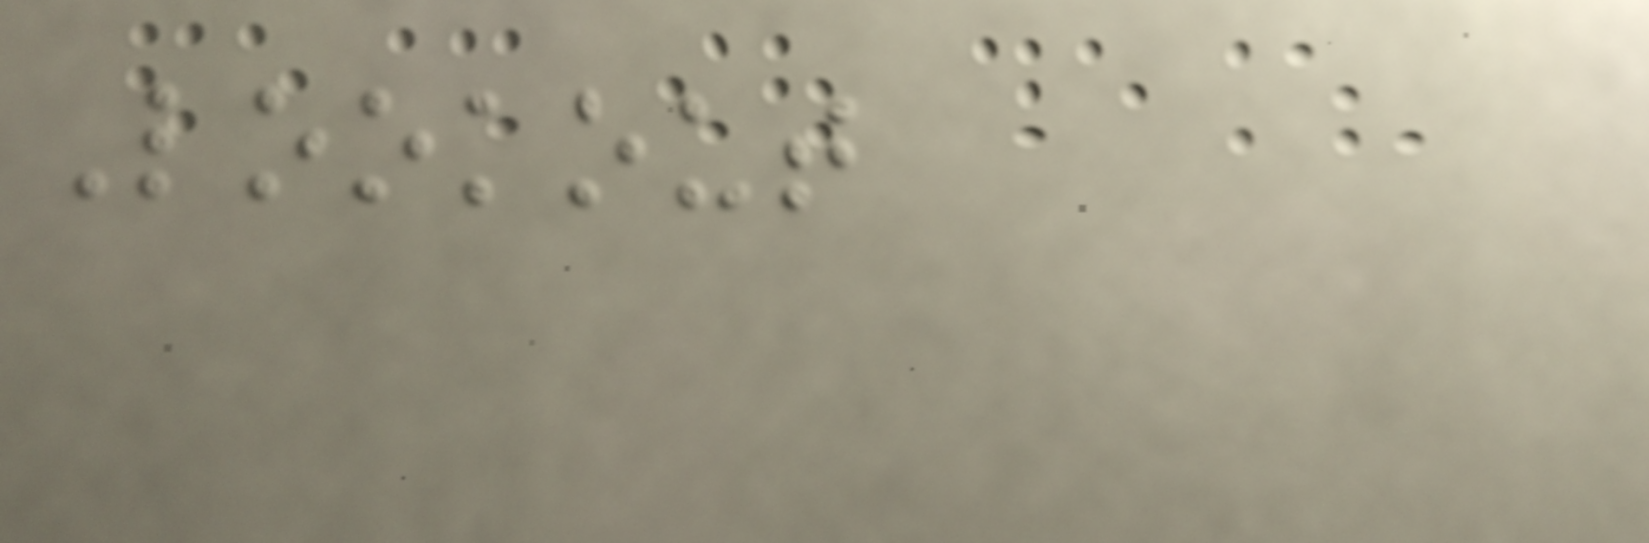Lookout
